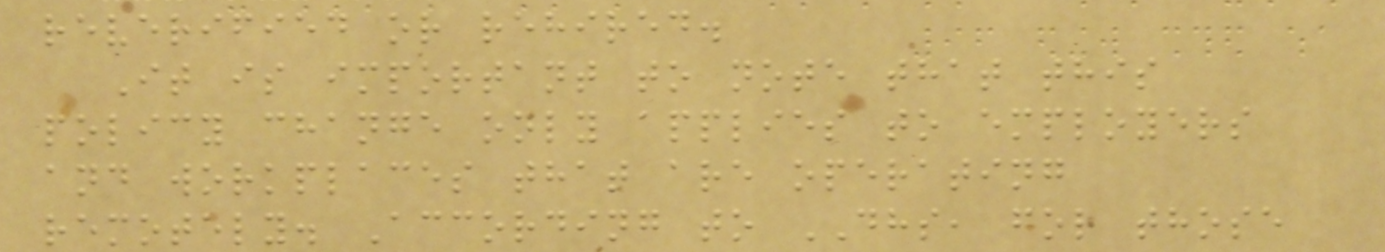reverified or rehired.
It is important to note that this
policy change only applies to employers
and workplaces that are operating
remotely. According to DHS, for those
